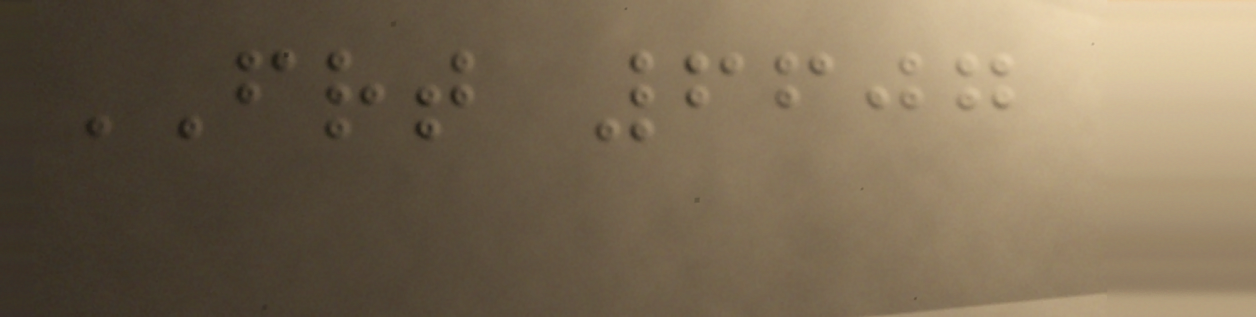FRT 6607
